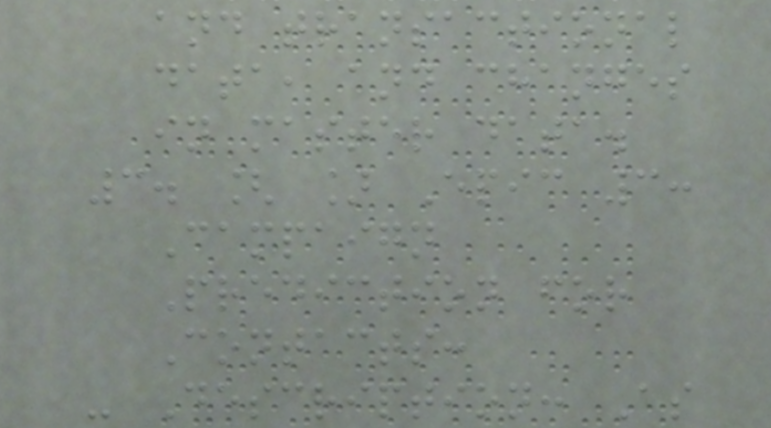and transactional
data, and changes
in master data.
3. [ ] Epic 3:
Campaign
Prediction for
Contacts:
- Description: As
